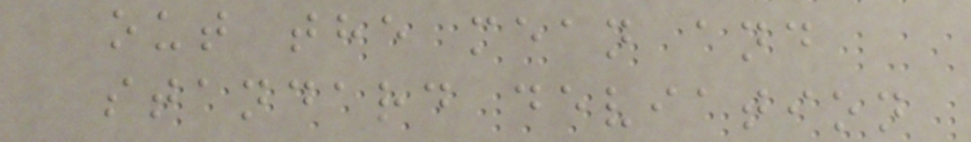out the mean and
standard deviation
